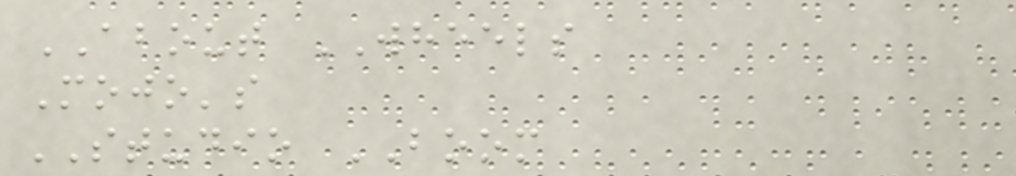ABOUT WHEELS
Mojo's
STUDIO BOOM
